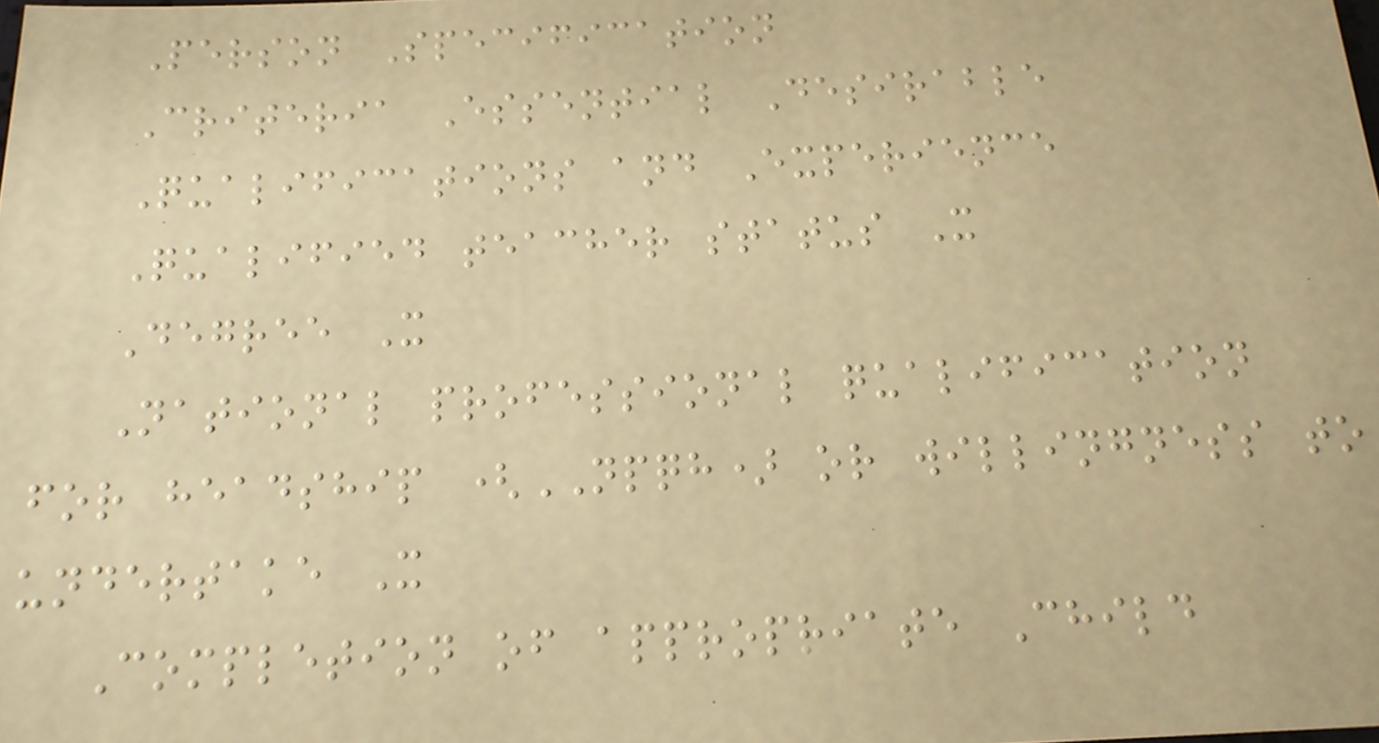Person Specification
Criteria Essential Desirable
Qualifications and Experience
Qualified teacher status X
Degree X
National professional qualification
for headship (NPQH) or willingness to
undertake X
Completion of appropriate Child
